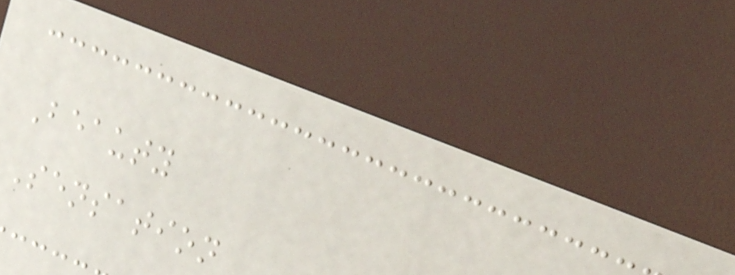Beauty
Sensation
